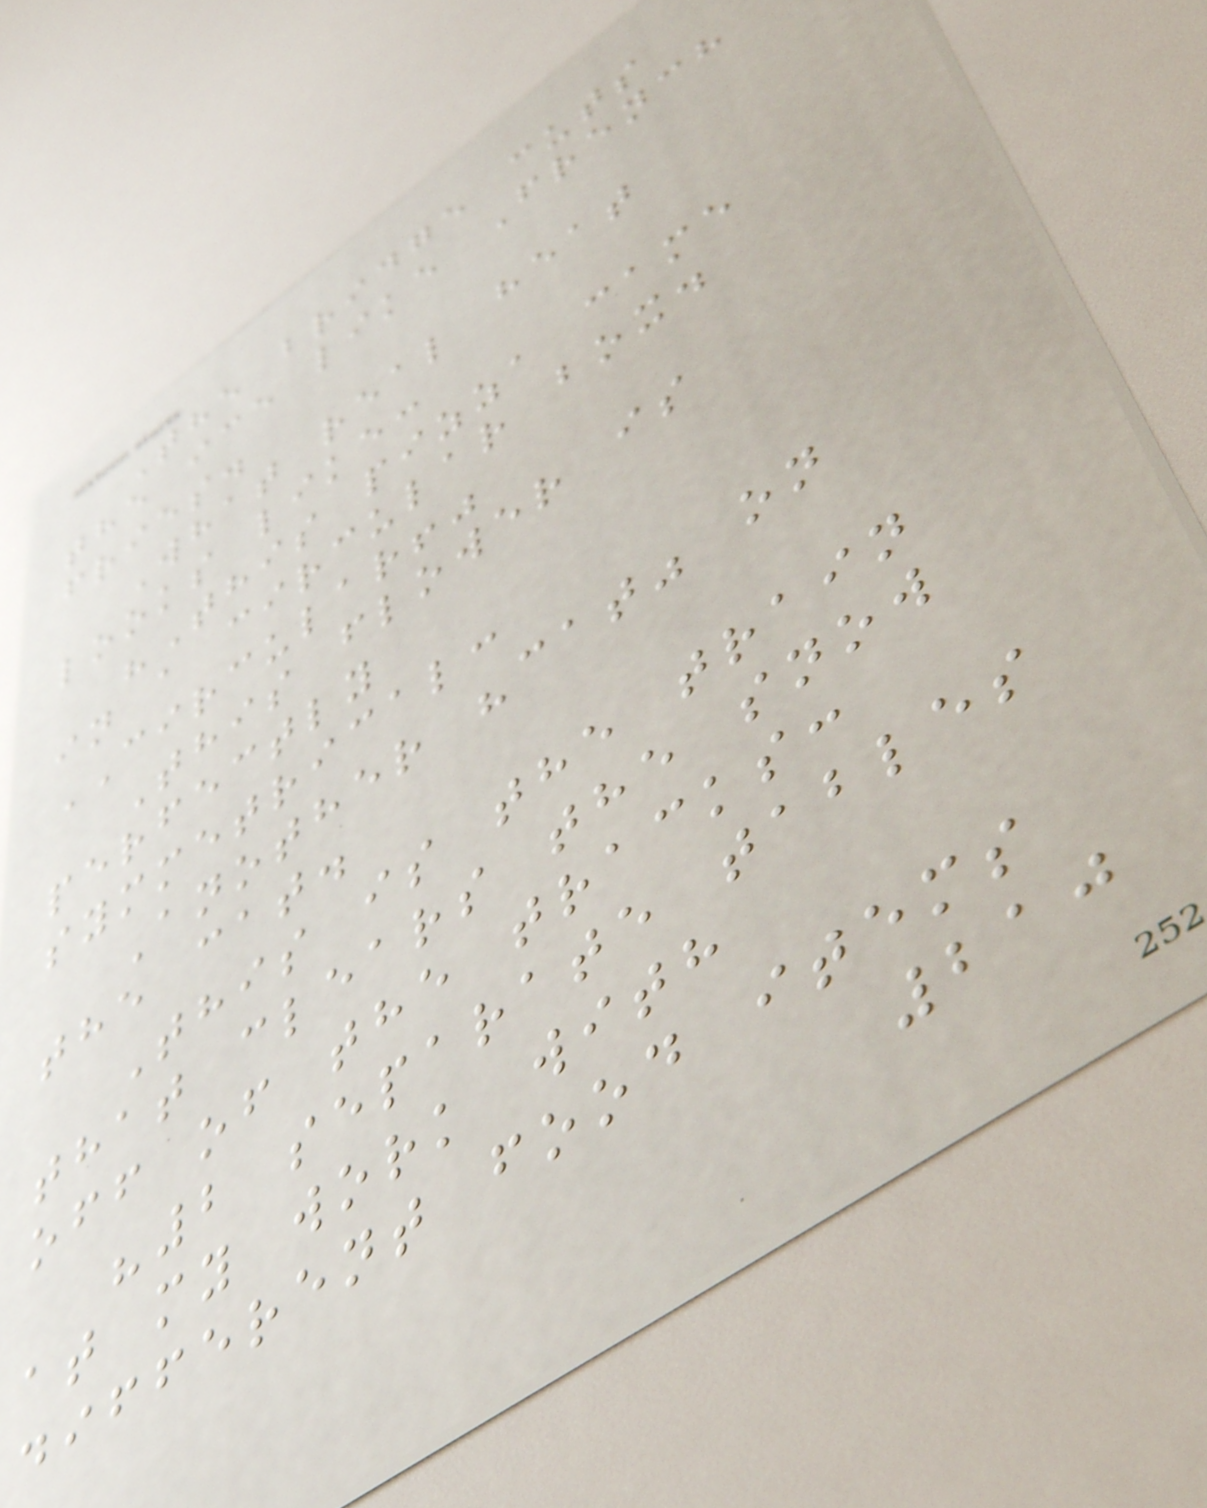The bridge cuts
the ice like French
fries.
What real heat
looks like:
"This pizza came
in a circular box.
CIRCULAR!"
This flower is
perfectly
symmetrical:
Another "cat" on
the cat.
This is the train
that clears the snow
off of the tracks:
"2 separate tables
at my work with
different food items
210
